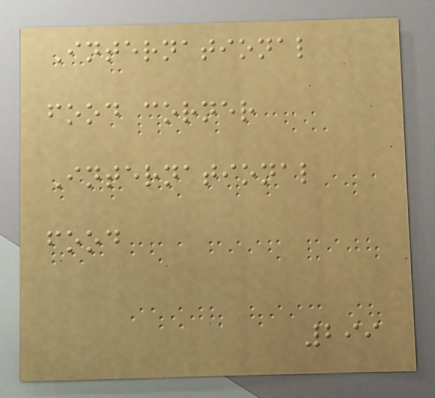International
food corner
International
food
299
